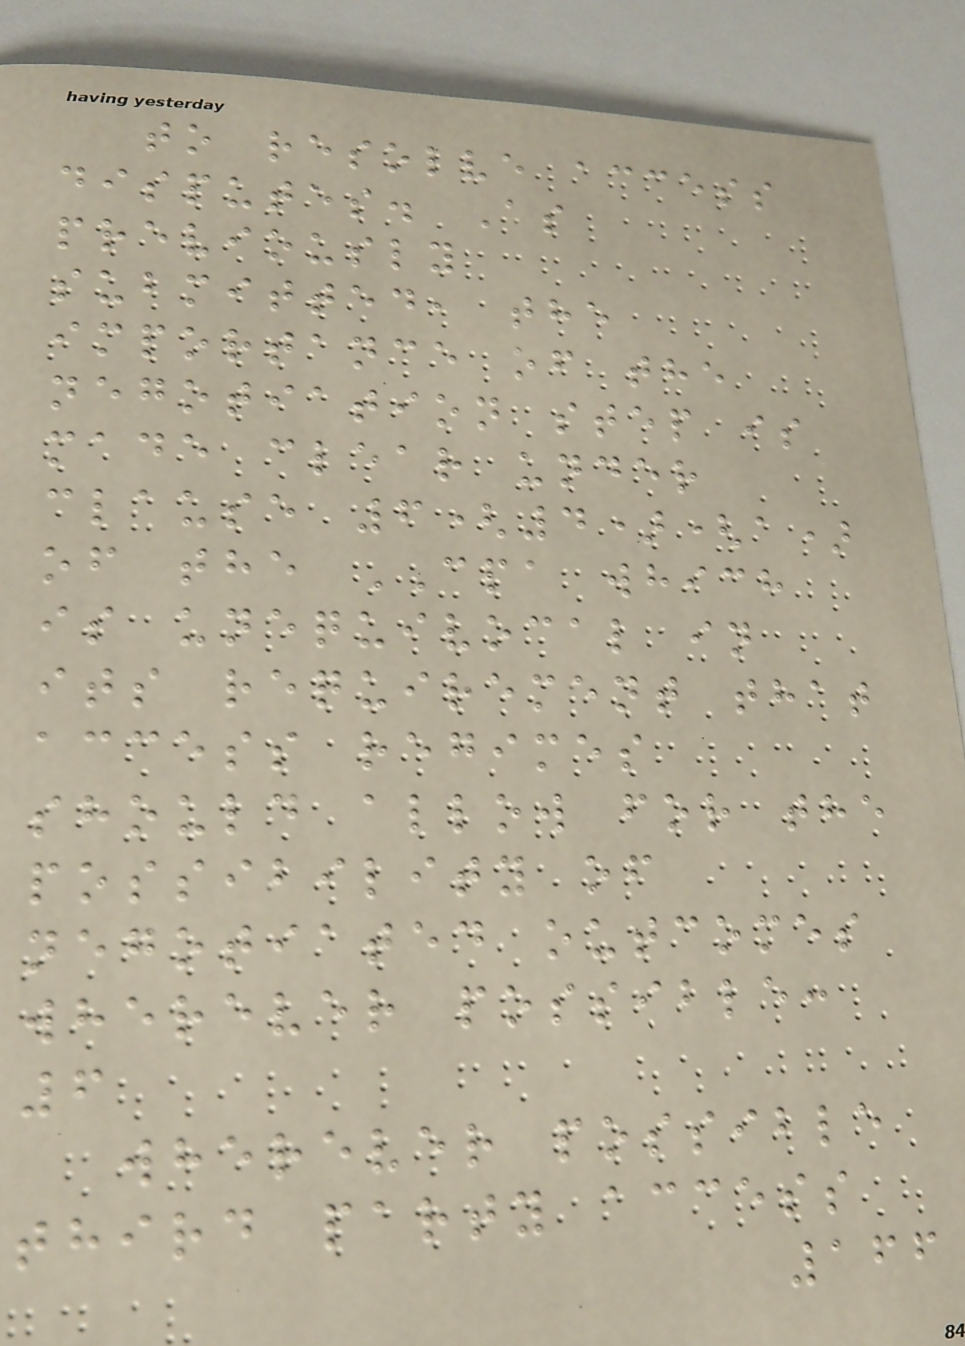to resolve access
disputes. As
previously
submitted, the
importance of the
negotiation step is
made clear under
clause 6(4)(a)
of the CPA which
is unequivocal in
its requirement that
access regimes
should allow for the
possibility of
negotiated outcomes
wherever possible:
6
wherever possible
third party access
166
